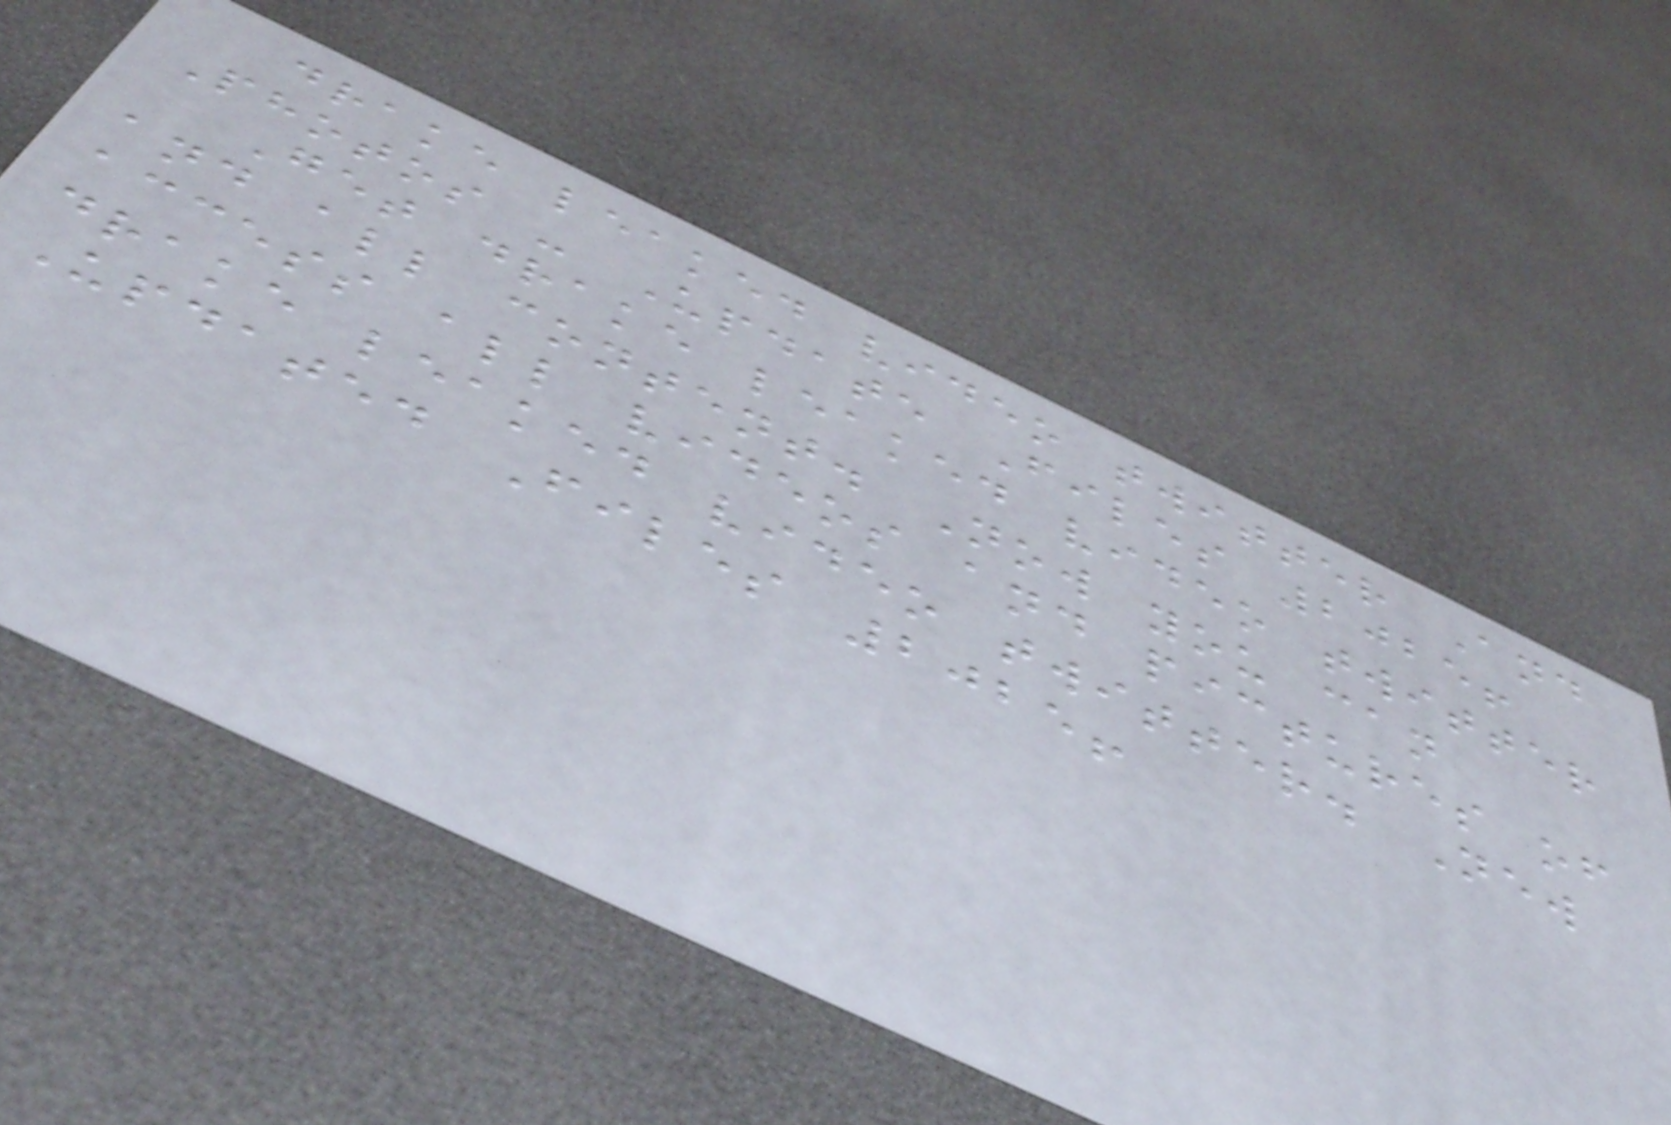drake leaked video twitter And
Photos - Update Files 2025!
Get drake leaked video twitter
and all content. Now you can
access all videos and pictures of
drake leaked video twitter. New
Updated Files 2025!
